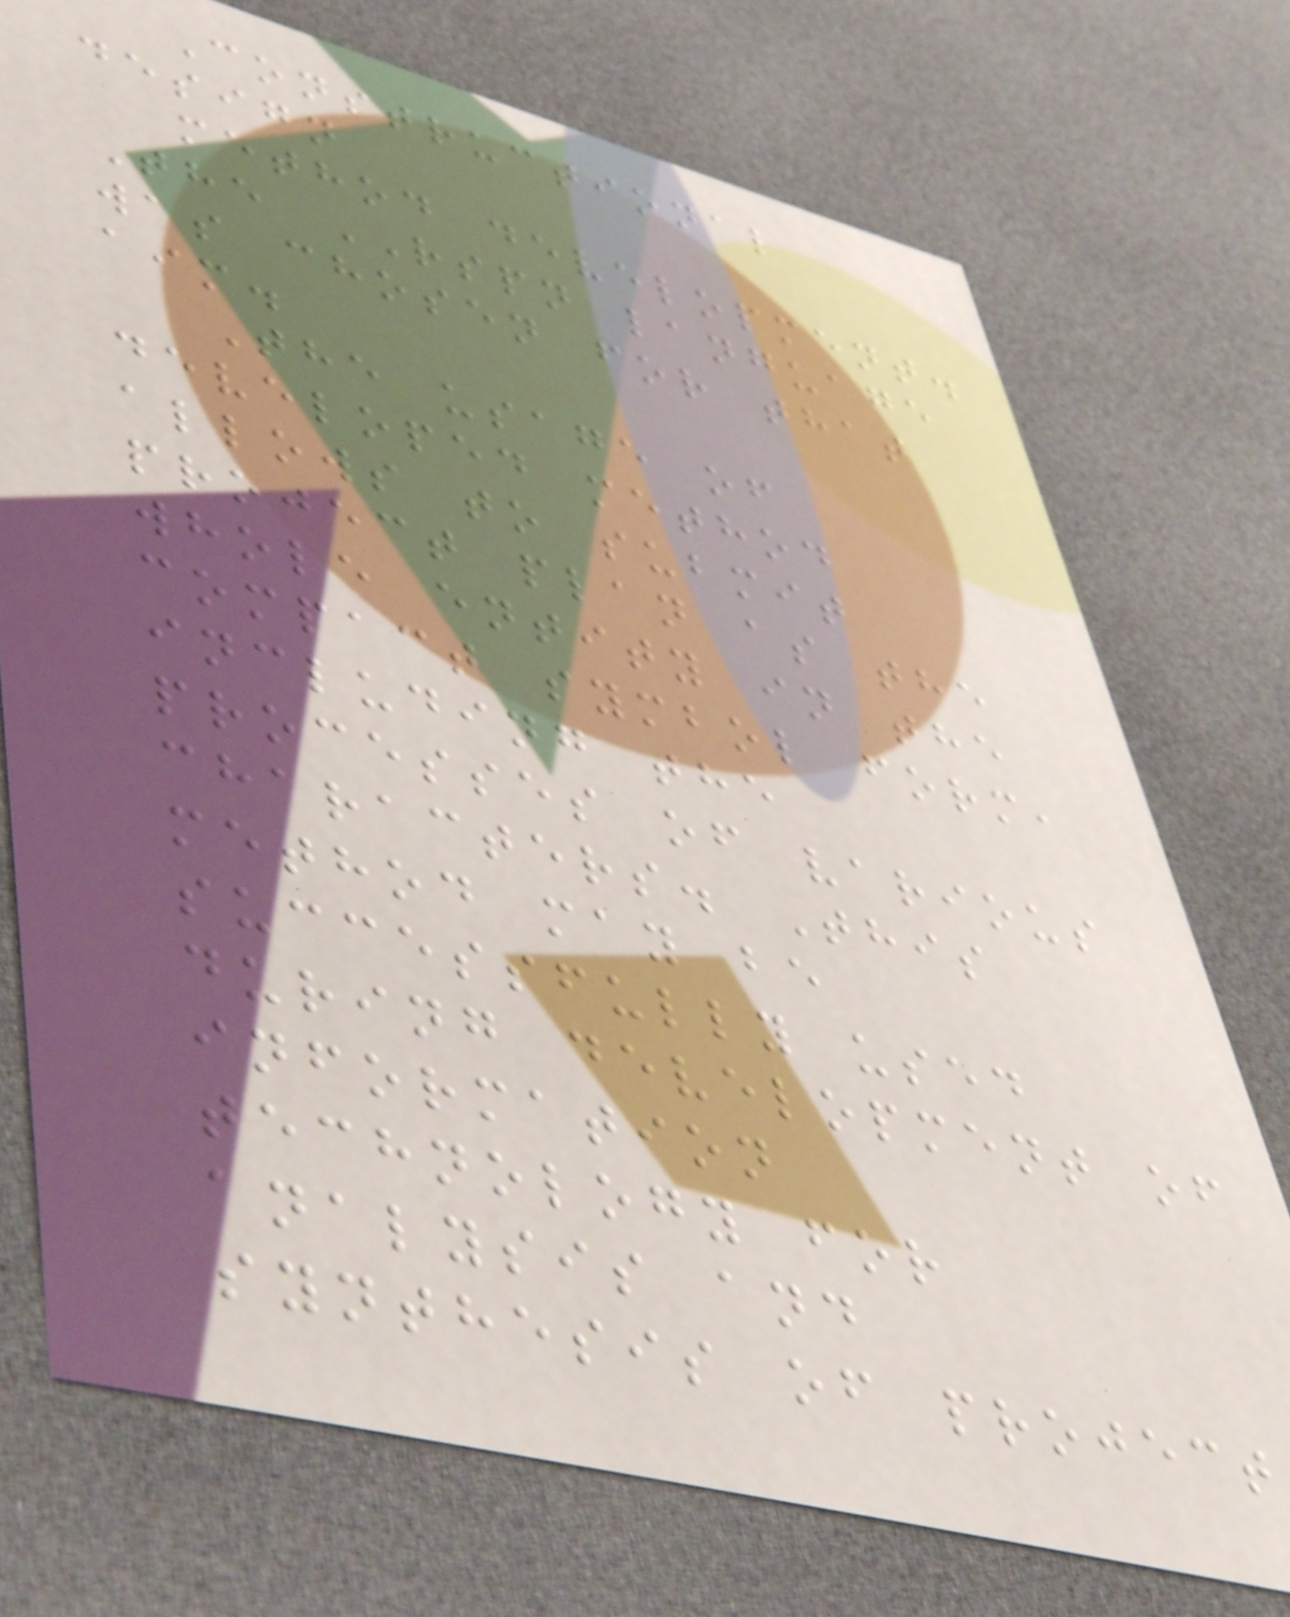Constructional
design
method development.
The RSPN language
was chosen for that
aim.
The usage of
developed method
allows to submit
project plan as the
whole entity in the
compact symbol form,
including the
processes of various
characters. This
method may be
successfully used
during development of
information
technology for
analysis and
synthesis of project
